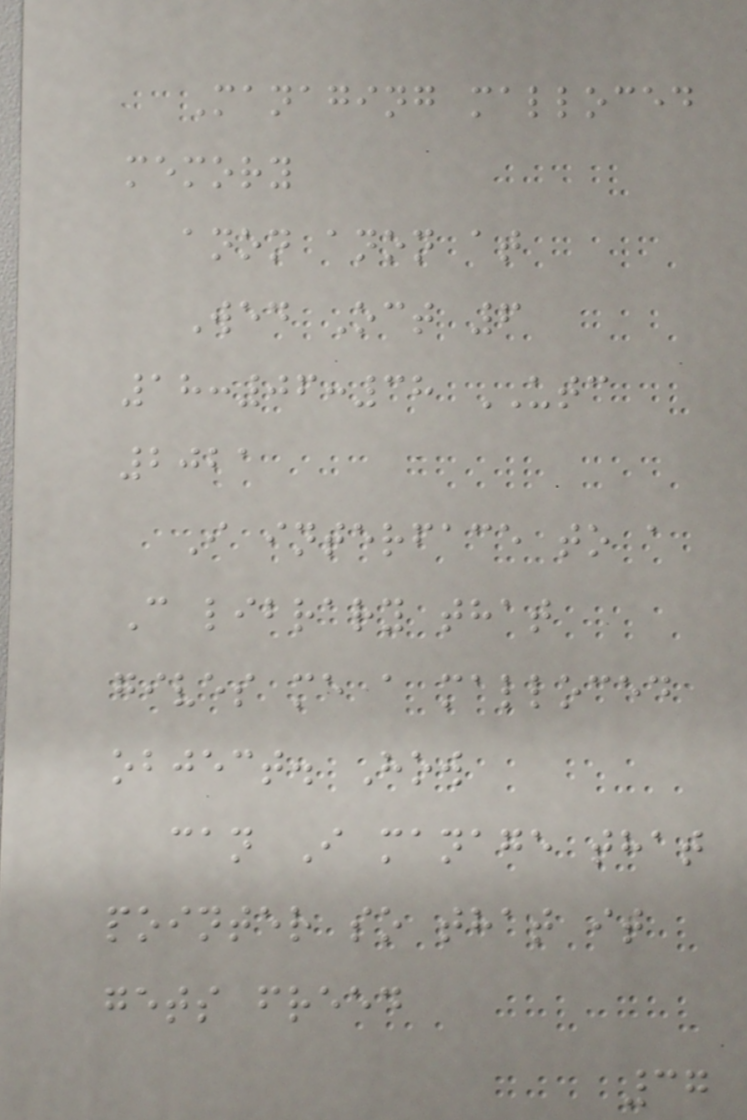Managing malloced
memory
anon anon at
Wed Oct 6
18:06:38 UTC
2021
I interface to a
C library that
gives me a malloced
object. How
can I manage that
pointer so that it
gets freed
37
